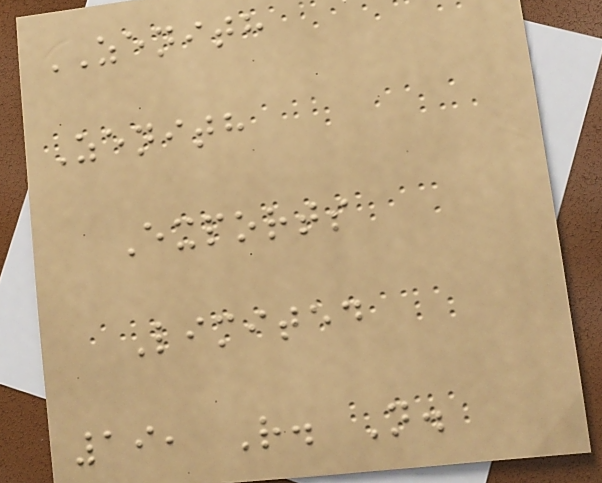ZENITH
Zenith
Exports
Limited
19, R. N.
